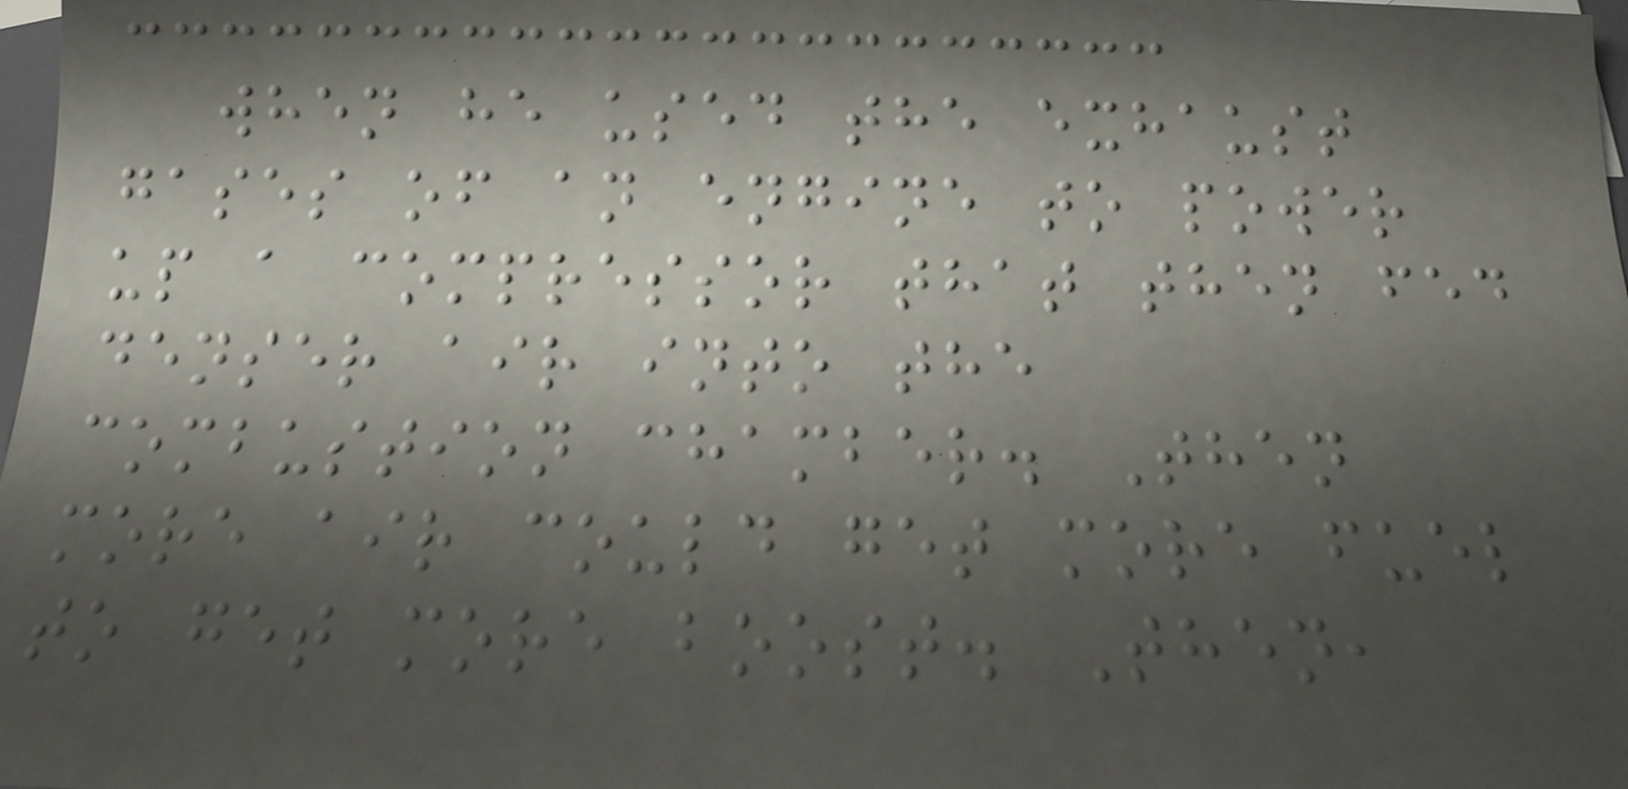when he used the exhaust
gases of an engine to power
up a compressor that then fed
denser air into the
combustion chamber. Then
more air could get more fuel
to get more boost. Then,
